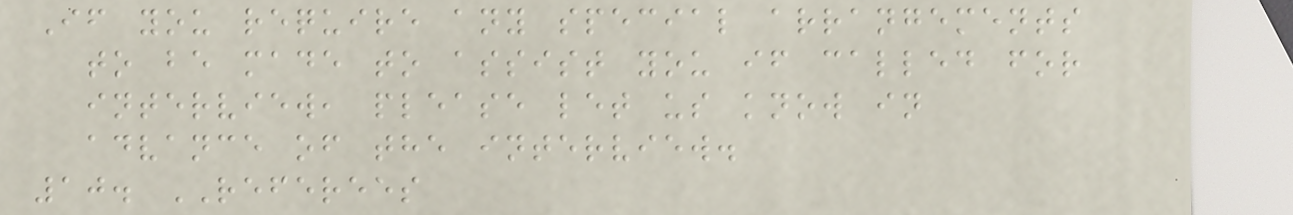If you require any special arrangements
to be made to assist you if called for
interview, please let us know in
advance of the interview.
10. REFEREES
